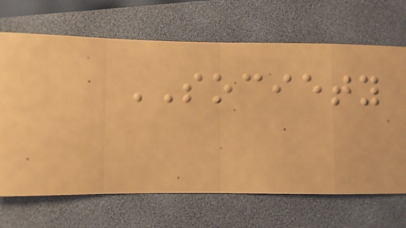SOCIETY
